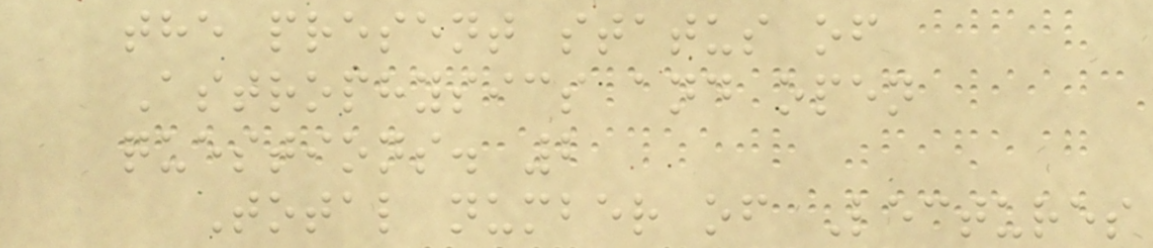the present status of
Astrophysics and open
questions. 2
Total number of Lectures
